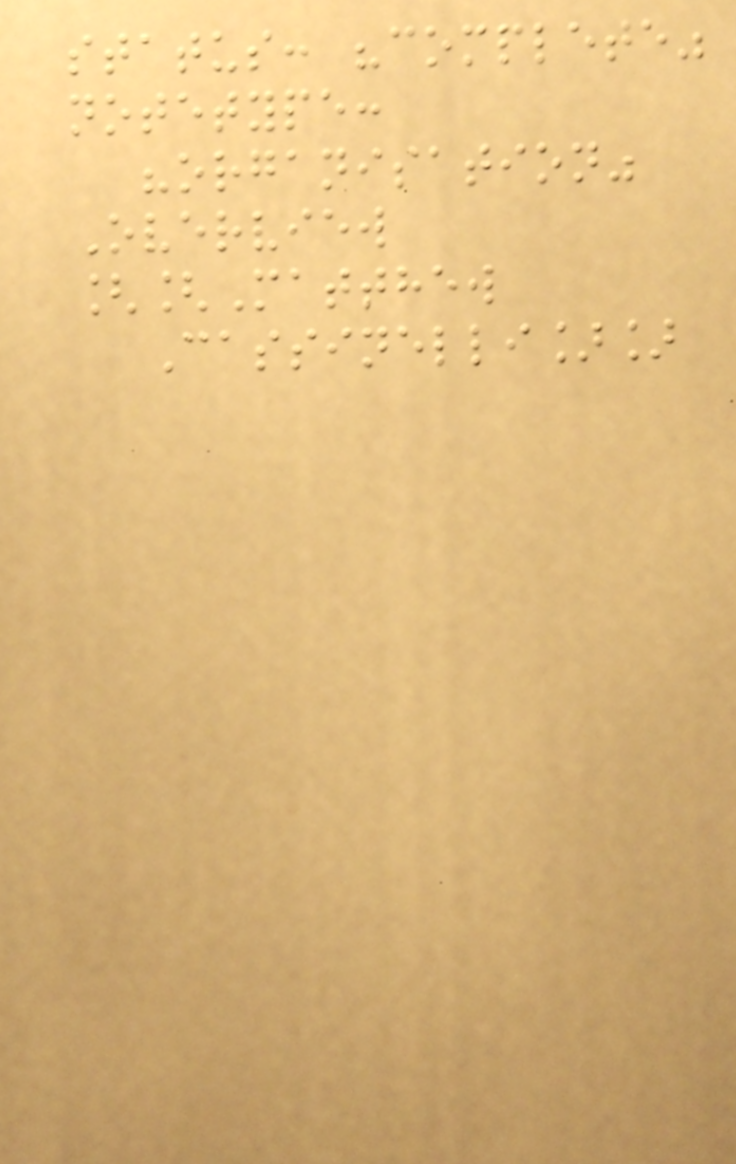status: "complete"
notetype:
"organisation"
Overview
[[Matthew
Cassinelli]]
